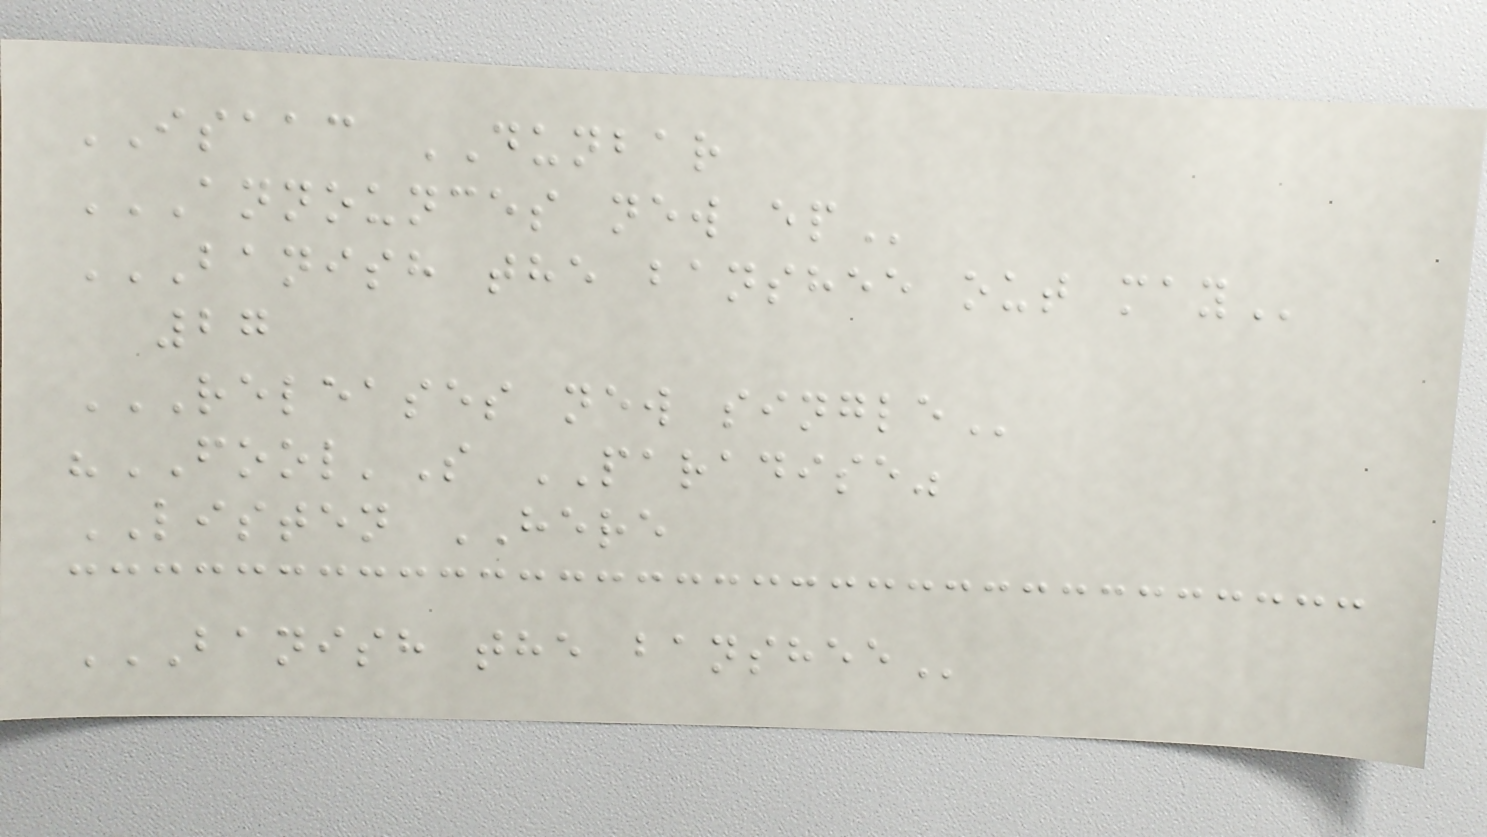ISAAC DUNBAR
ANNOUNCES NEW EP
BANISH THE BANSHEE OUT MAY
27
RELEASES NEW SINGLE
"FOOL'S PARADISE"
LISTEN HERE
BANISH THE BANSHEE
